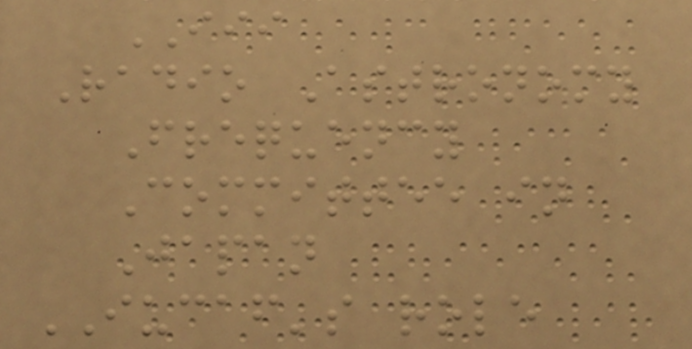III
Radio Astronomy
Frequency
Committee in
Japan
IUCAF's role
